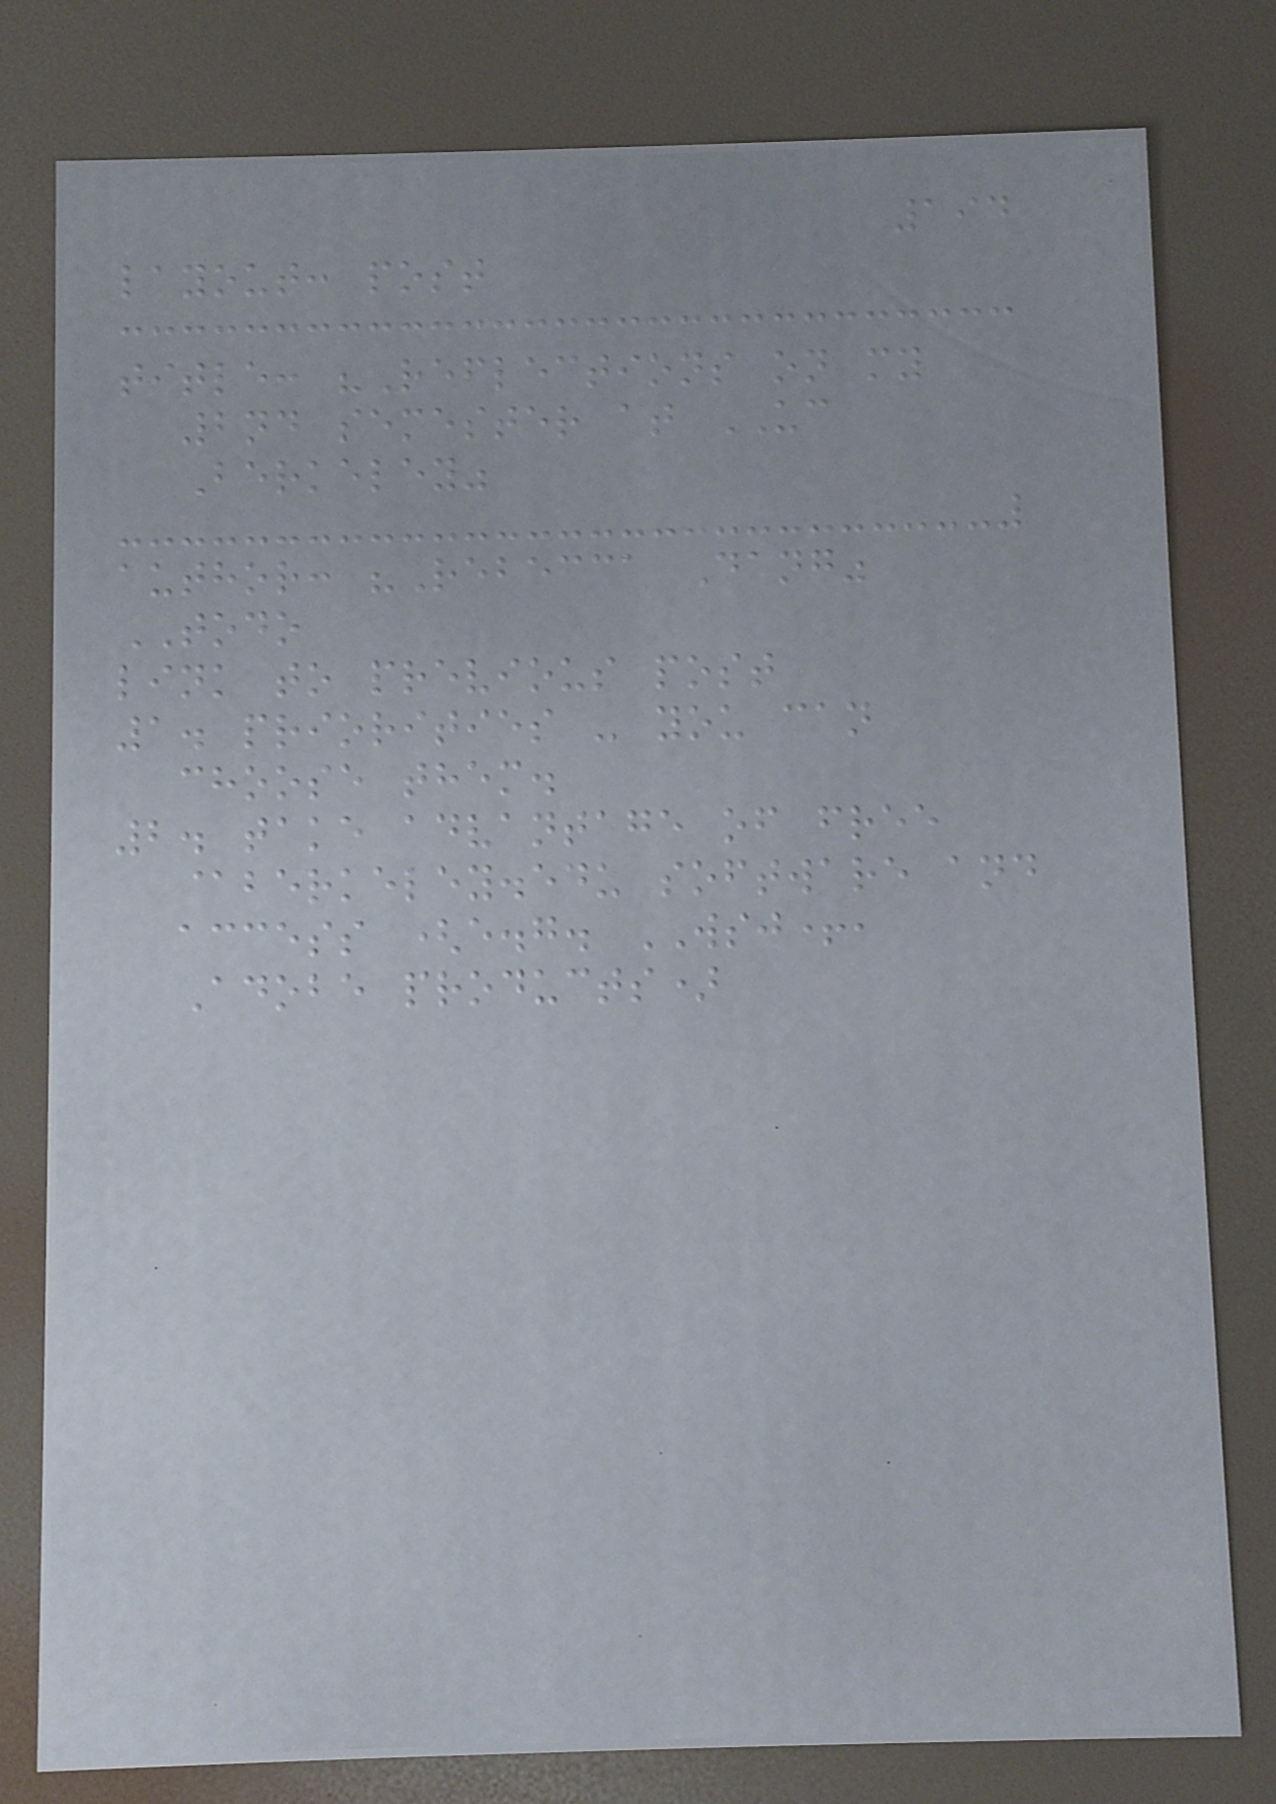194
layout: post
title: "Reflections on my
2nd semester at UC
Berkeley"
author: "Rebecca Dang"
TODO
link to previous post
1. priorities - you can
choose them.
2. take advantage of free
@berkeley.edu software and
access (e.g. WSJ+,
Adobe products)
